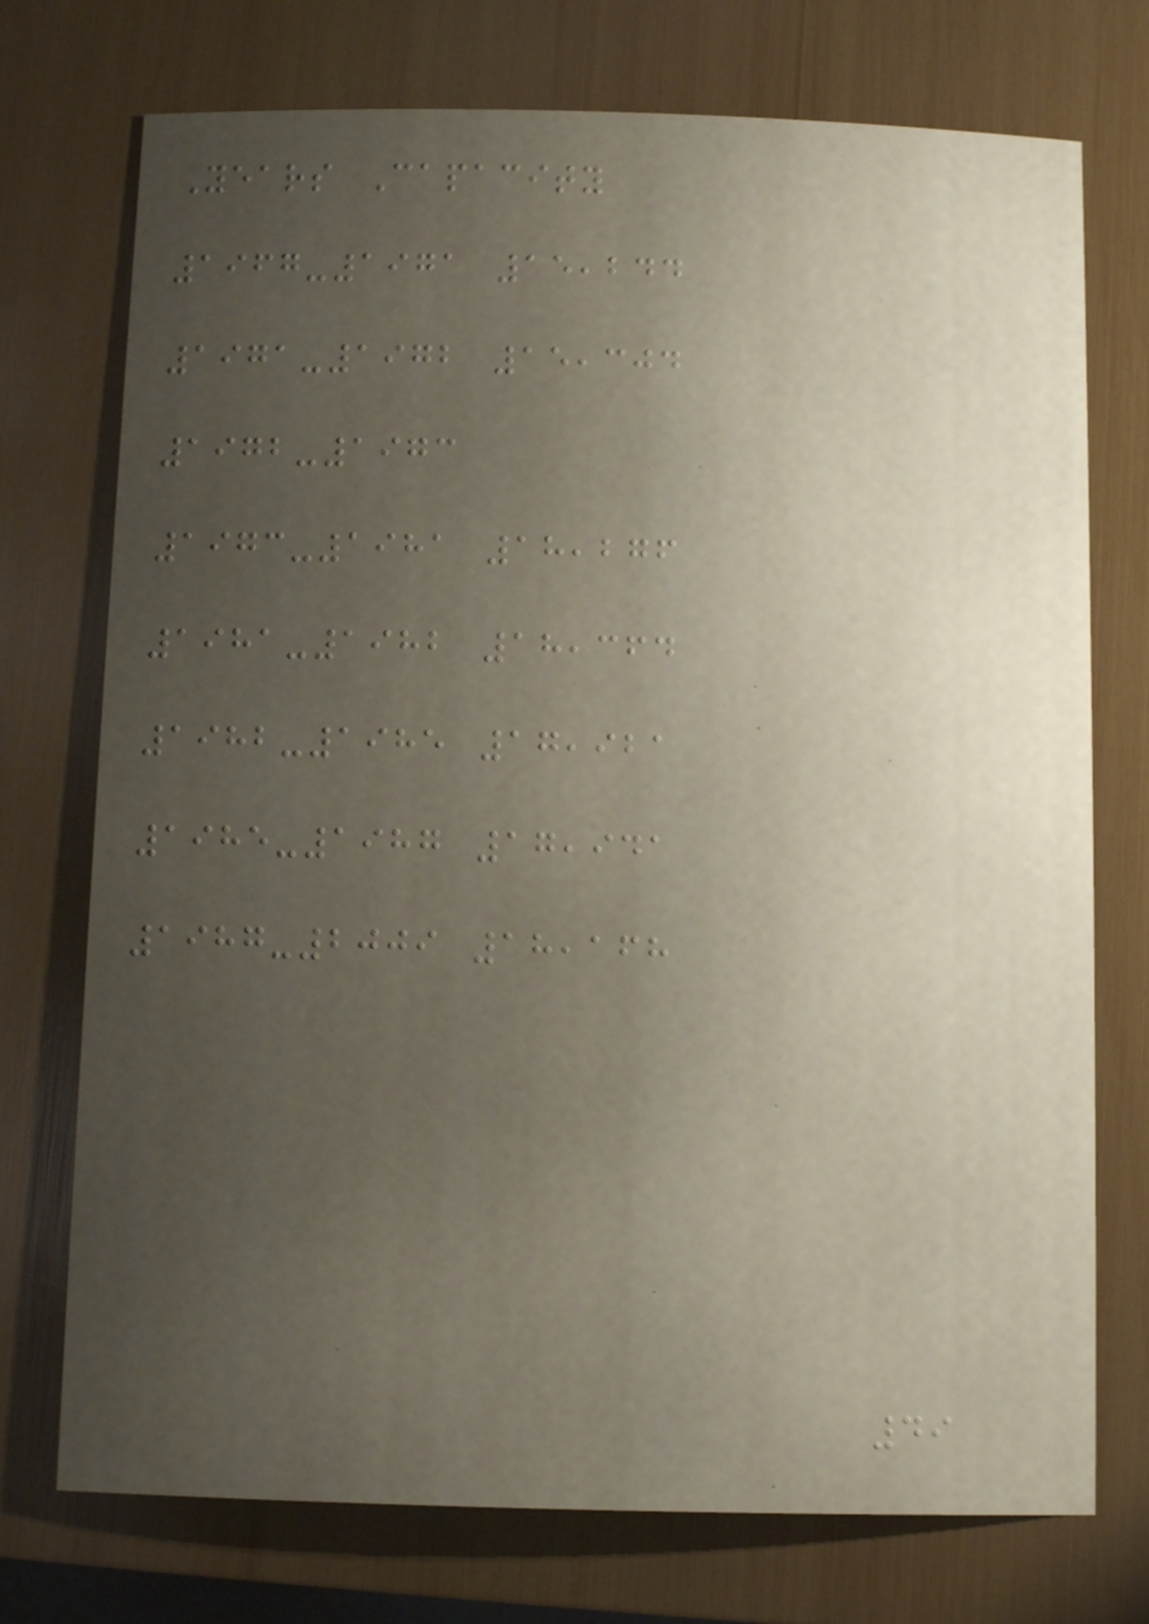Years Capacity
1967-1971 15,244
1971-1972 15,304
1972-1973
1973-1981 18,276
1981-1982 18,364
1982-1985 17,921
1985-1987 17,941
1987-2009 18,168
49
